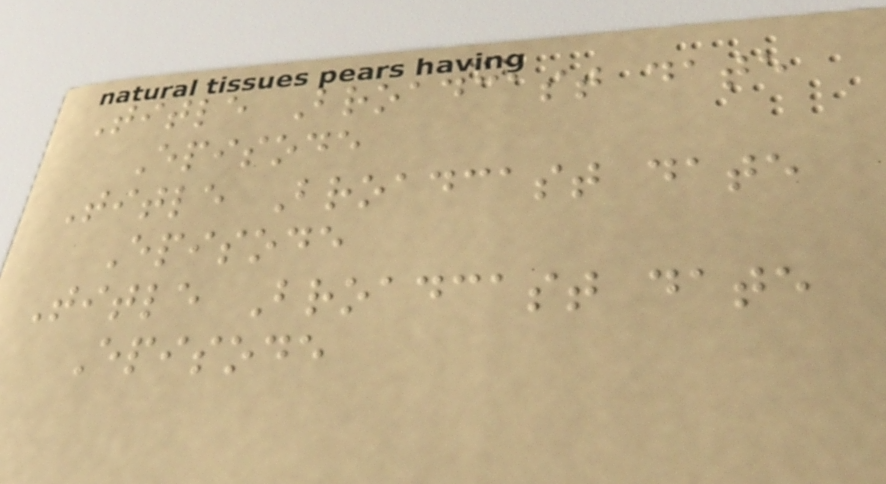Title Broadcast date
Episode
Title Broadcast date
Episode
Title Broadcast date
Episode
